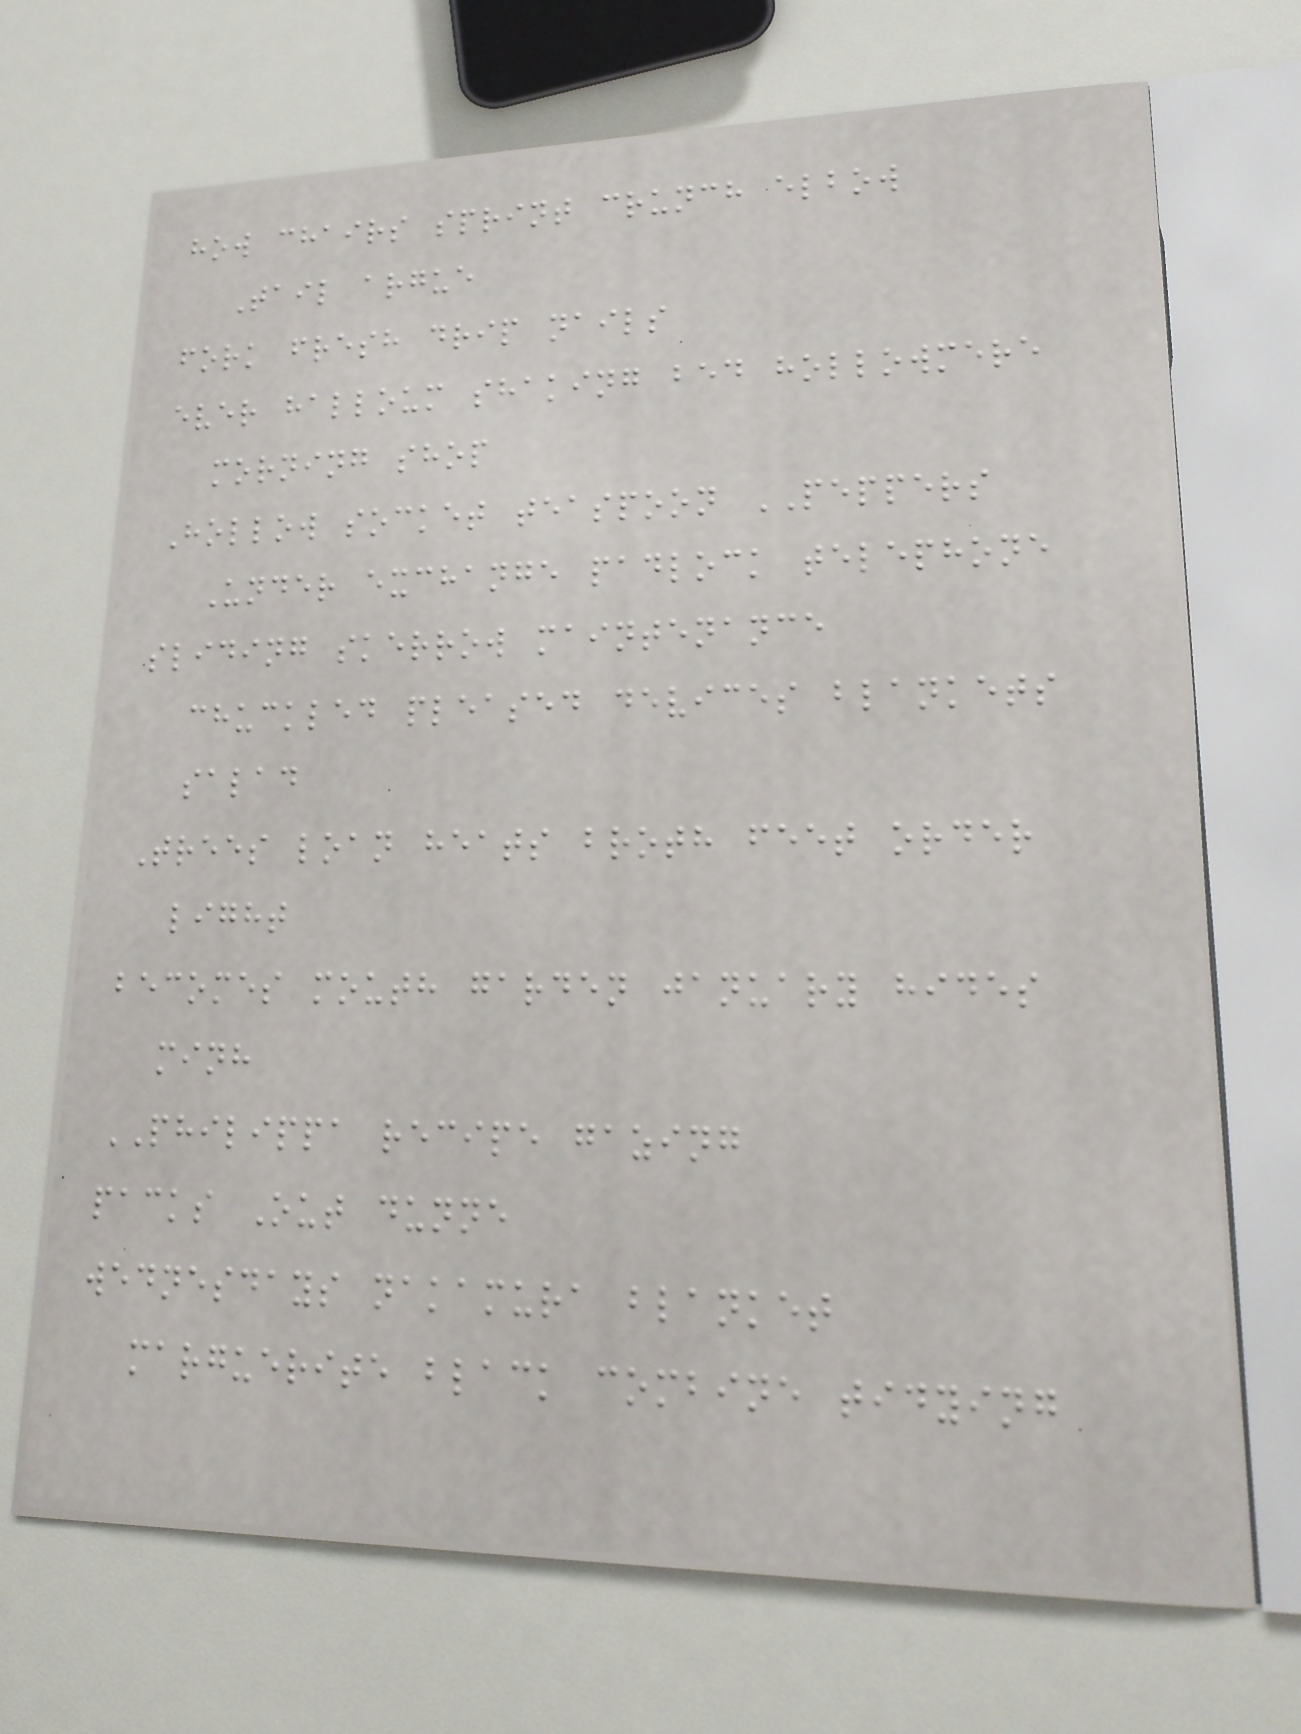how chairs sprint crunch elbow
Tail argue
fork fresh drip nails
ever halloum shaking bed hollowmere
morning shop
Hollow socket teaspoon PEPPERS
Under exchange padlock telephone
sliding skerrow maintenance
chuckled pleased devices blankets
salad
Trees loan heats broth feet order
light
becomes mouth garden january hides
minh
PHILIPPA recipe gazing
packs Out dunne
wednesdays nakamura blanket
marguerite black combine tidying
